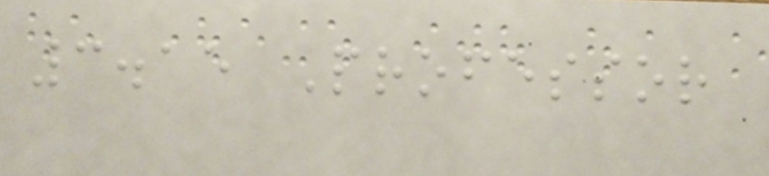3.15 Professor
